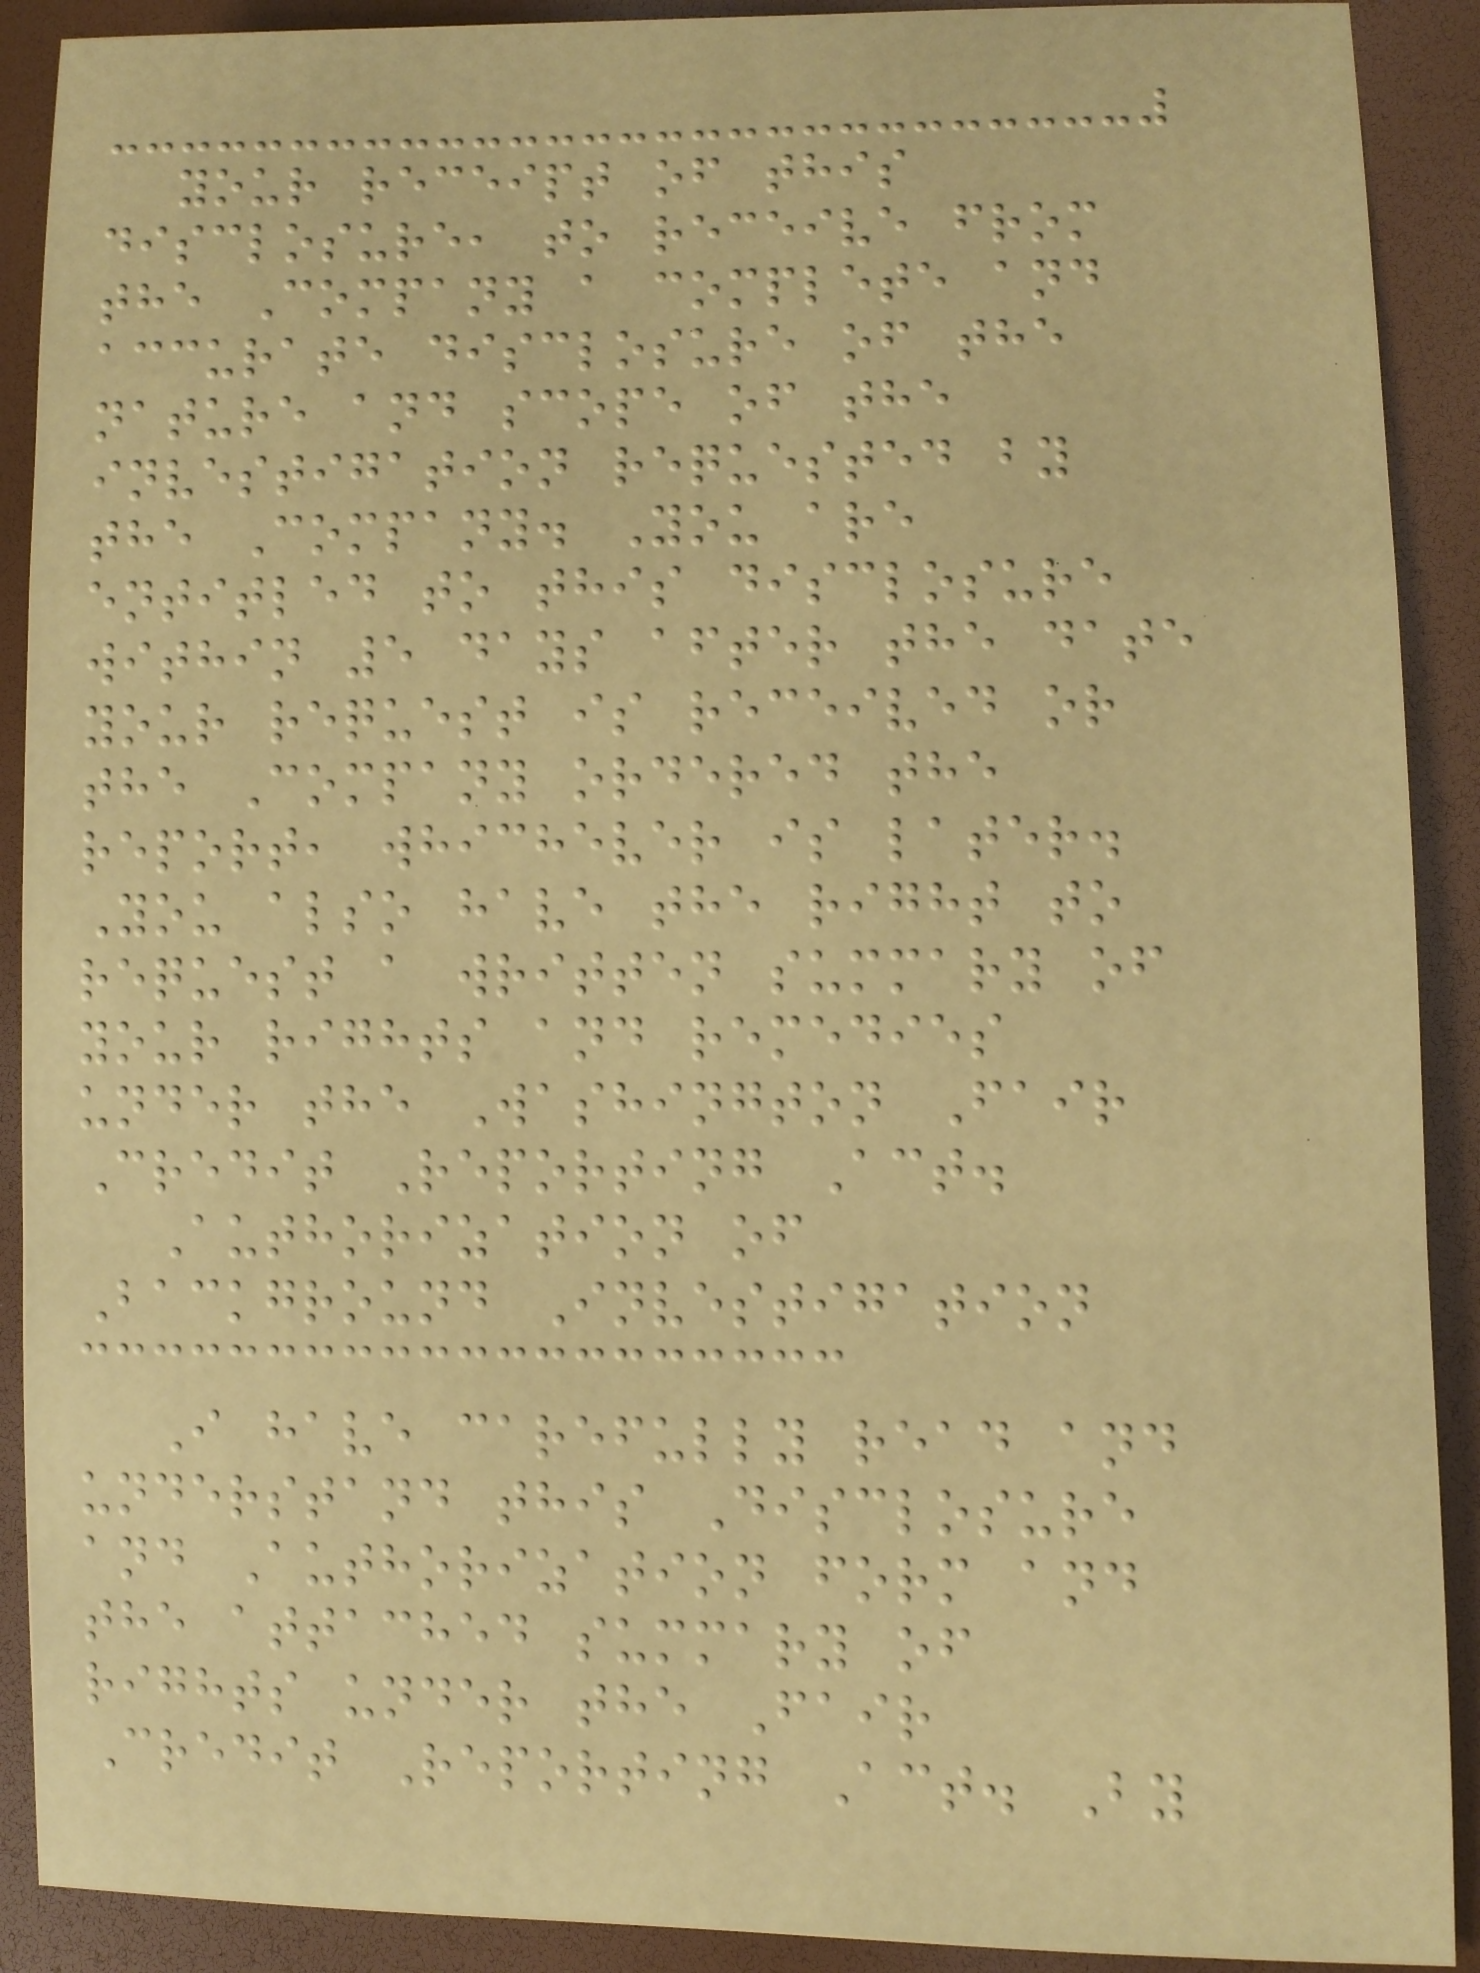your receipt of this
disclosure, to receive from
the Company a complete and
accurate disclosure of the
nature and scope of the
investigation requested by
the Company. You are
entitled to this disclosure
within 5 days after the date
your request is received or
the Company ordered the
report, whichever is later.
You also have the right to
request a written summary of
your rights and remedies
under the Washington Fair
Credit Reporting Act.
Authorization of
Background Investigation
I have carefully read and
understand this Disclosure
and Authorization form and
the attached summary of
rights under the Fair
Credit Reporting Act. By
